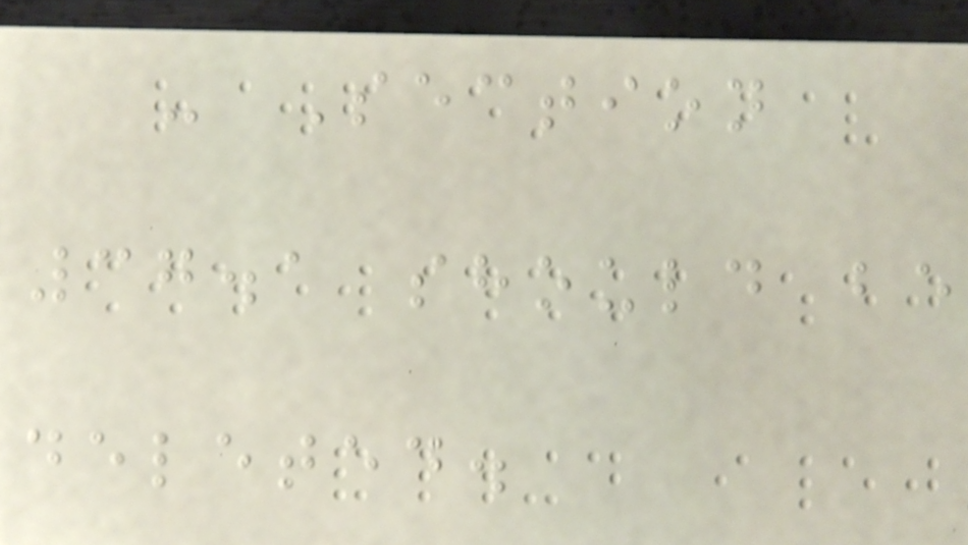- Section
37.1 should be
deleted.
